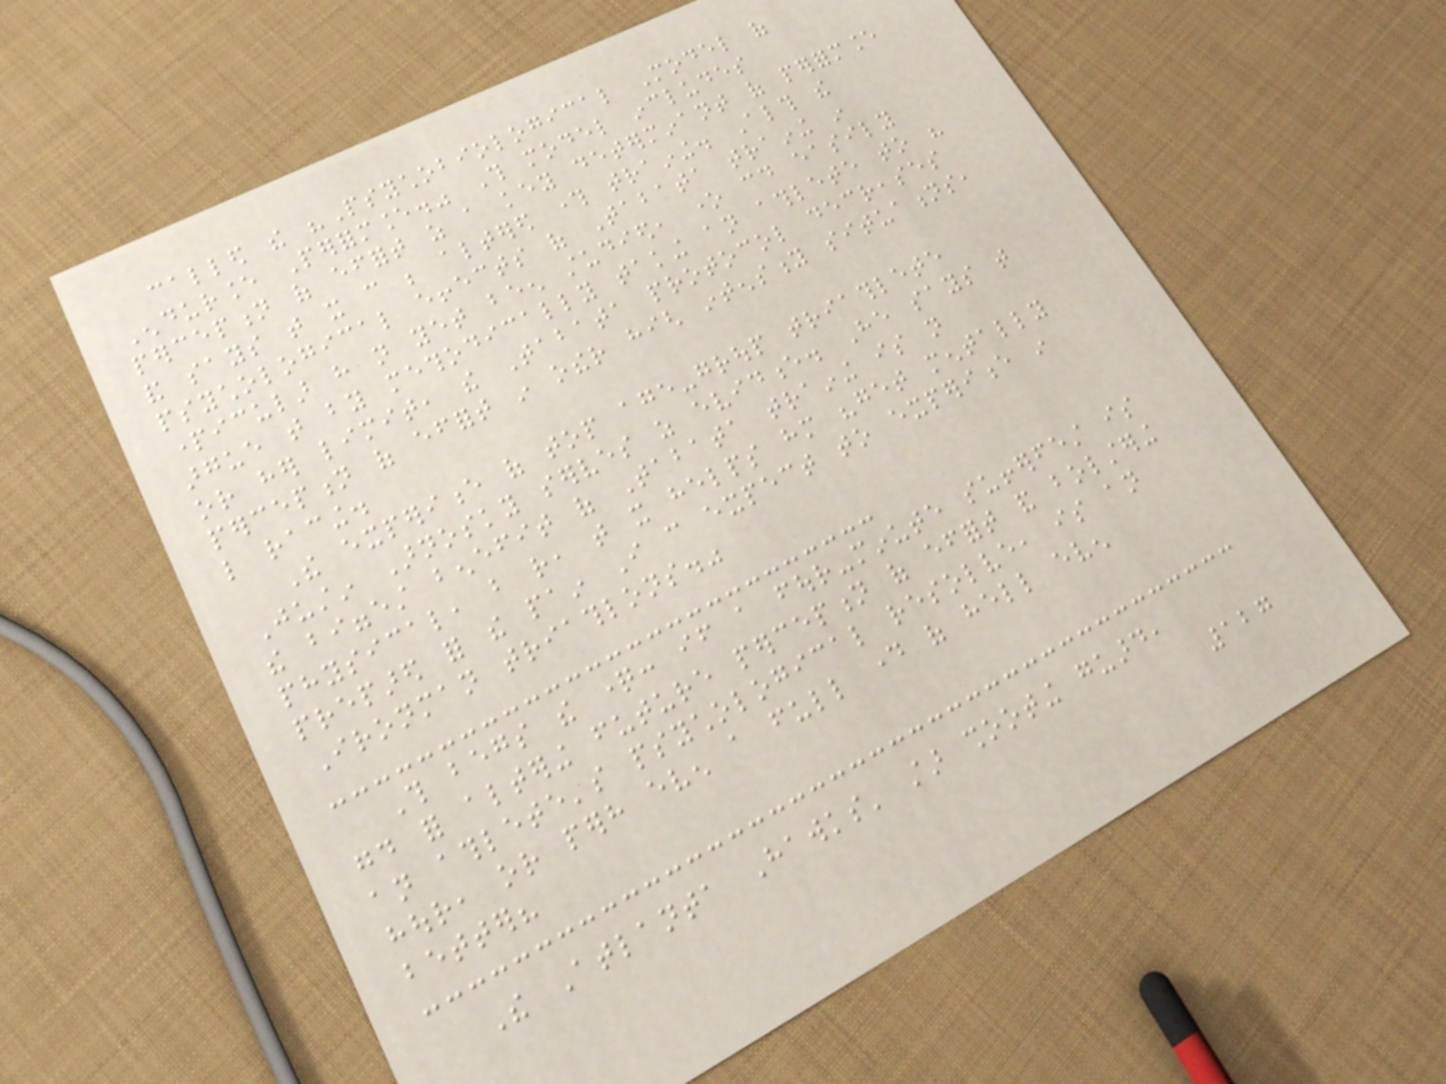called the "Psychobiological Model of
Endurance Performance." This model includes
perception of effort as a key determinant of performance
and says that it can be altered through training. Although the
psychological effects of Tabata training in
particular have not yet been studied, one could easily
argue that by methodically taking an athlete to his
or her limit, the Tabata protocol decreases
perception of effort in other high intensity situations,
like racing.
The experience of top age-group triathlete
Justin Arnosky serves as evidence. He says that
the biggest benefit of Tabata training is not
physical, but rather, that it helps him "get mentally
prepared for the pain I can expect to experience in
Ironman triathlons."
This begs the question: if a four-minute sufferfest is
good for altering future perception of effort and bolstering
an athlete's psychological resolve, is an
hour, or perhaps even a full day of hell even
better?
The Atlanta Hawks' star shooting guard,
127
